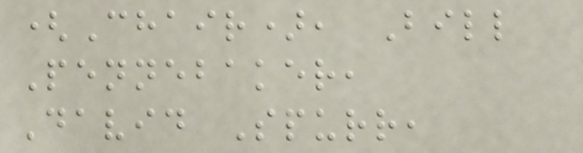(Chair), Bill
Pennebaker,
David Spurr,
